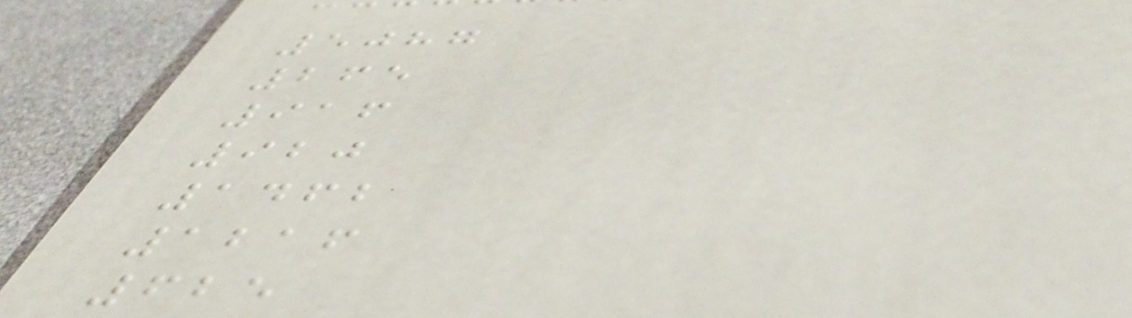5087
265
916
920
1462
1216
625
